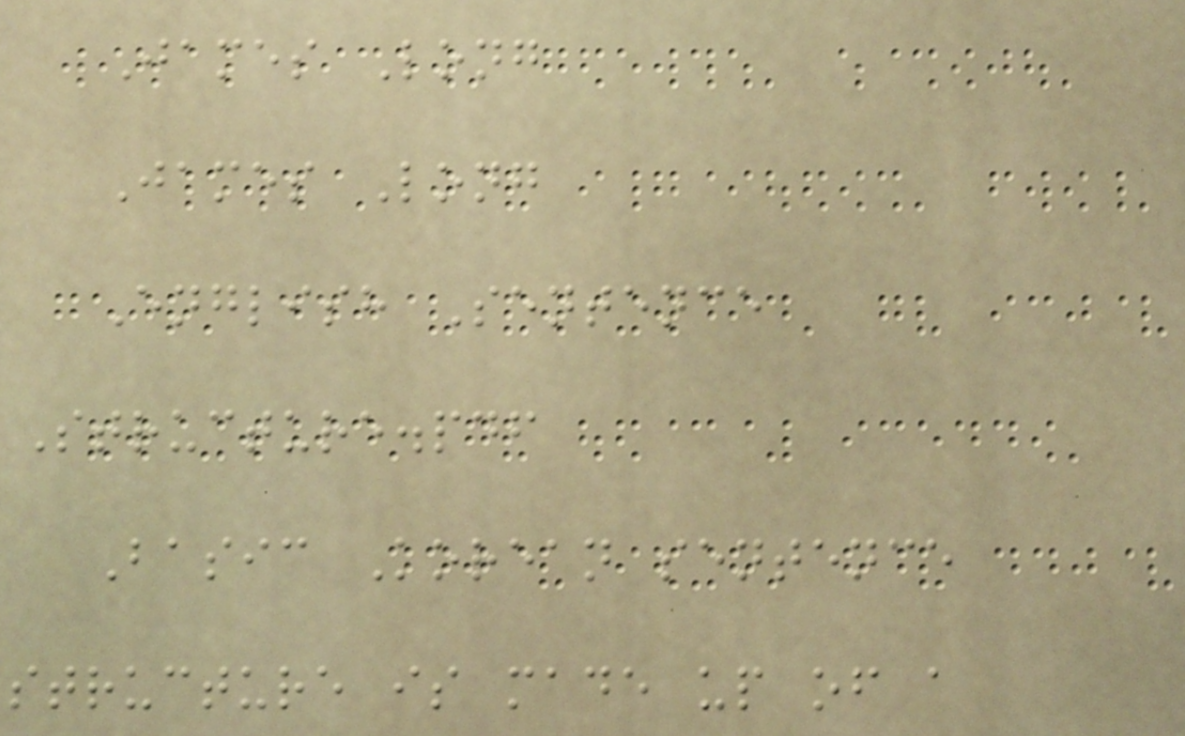James Long
James Long
English Sentence
Structure.pdf
Basic Korean sentence
structure is made up of a
